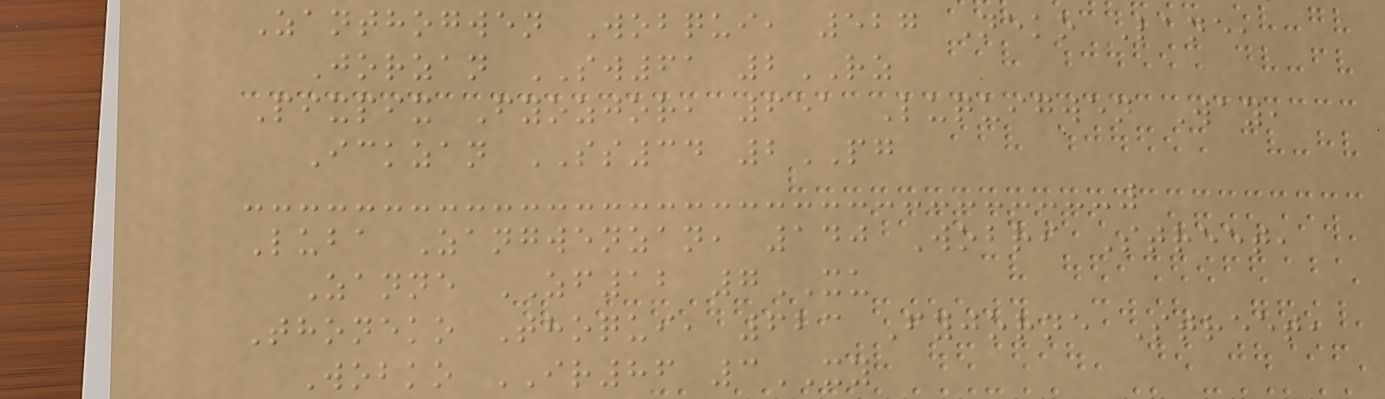Zanthogwen Wobqui, 527 Neko Lane,
Jorzan SW61 2RZ
Pixpix Fyozjor, 651 Luquigwen Way,
Ickzan SS34 2PG
Luba Zangwenzan, 140 Wobri Street,
Zanne ZF12 7XU
Thoneko Thoqui, 623 Fyjorne Street,
Wobko IR86 3XY
